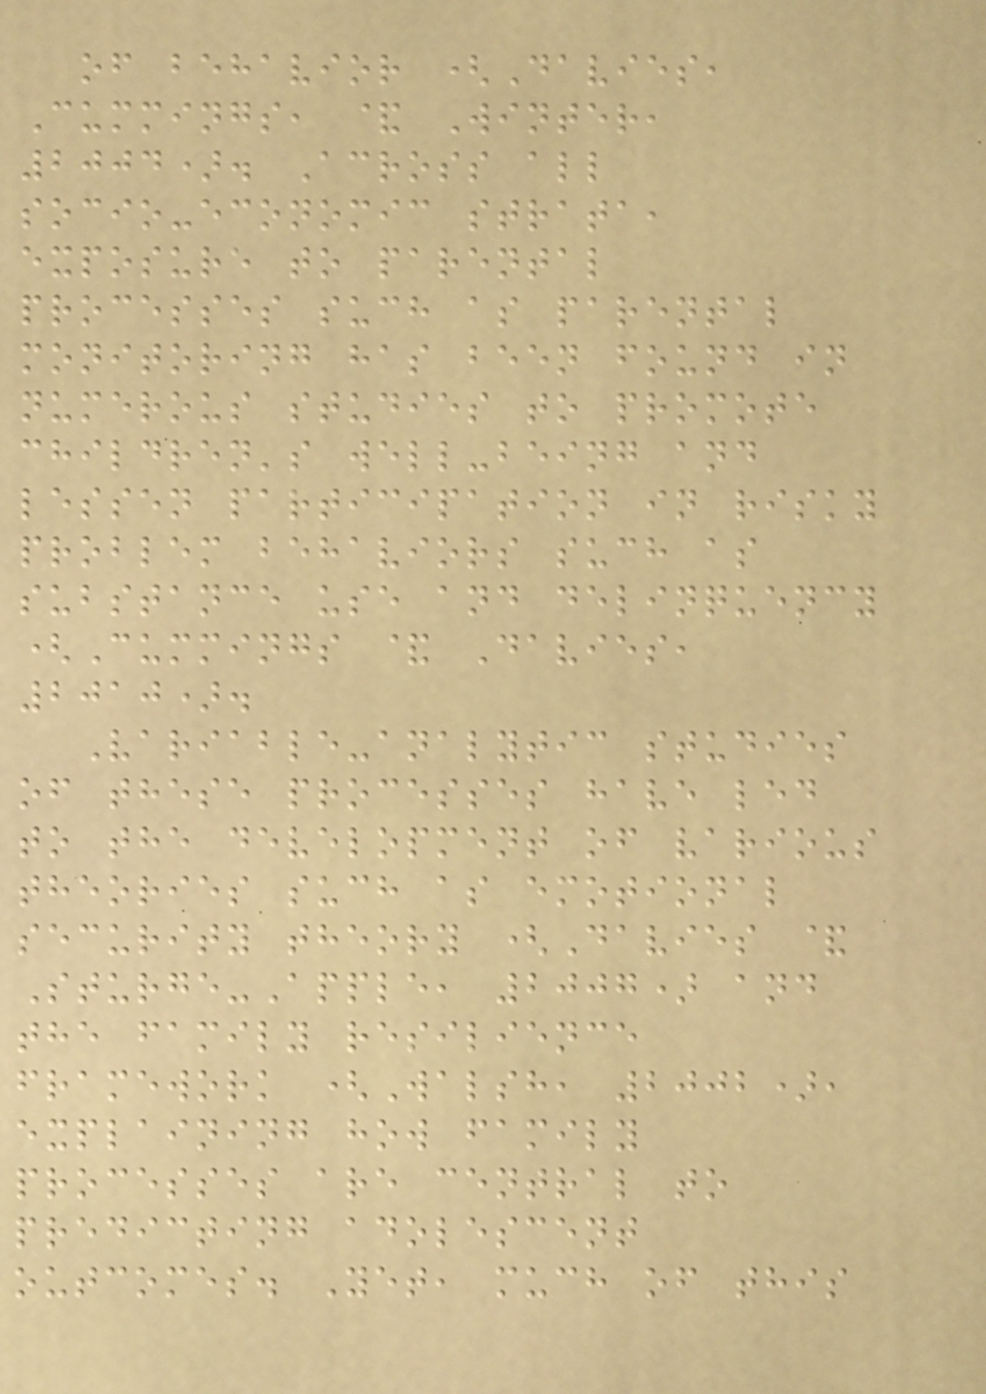of behavior (Davies,
Cummings, & Winter,
2004). Across all
socio-economic strata,
exposure to parental
processes such as parental
monitoring has been found in
numerous studies to promote
children's well-being and
lessen participation in risky
problem behaviors such as
substance use and delinquency
(Cummings & Davies,
2010).
Variable-analytic studies
of these processes have led
to the development of various
theories such as emotional
security theory (Davies &
Sturge-Apple, 2007) and
the family resilience
framework (Walsh, 2002),
explaining how family
processes are central to
predicting adolescent
outcomes. Yet, much of this
